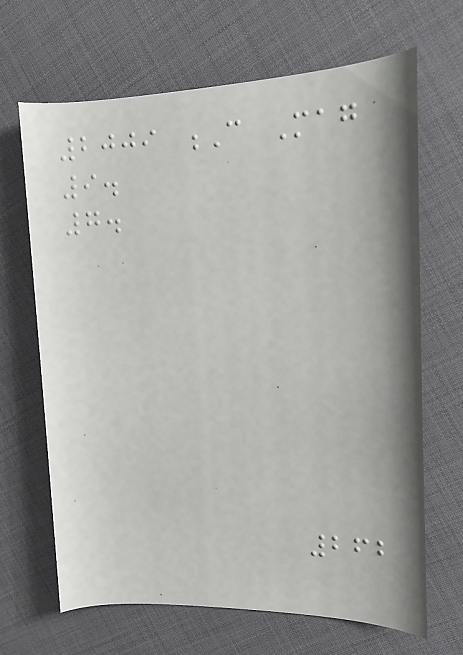2009 C Mag
9.
7.
262
